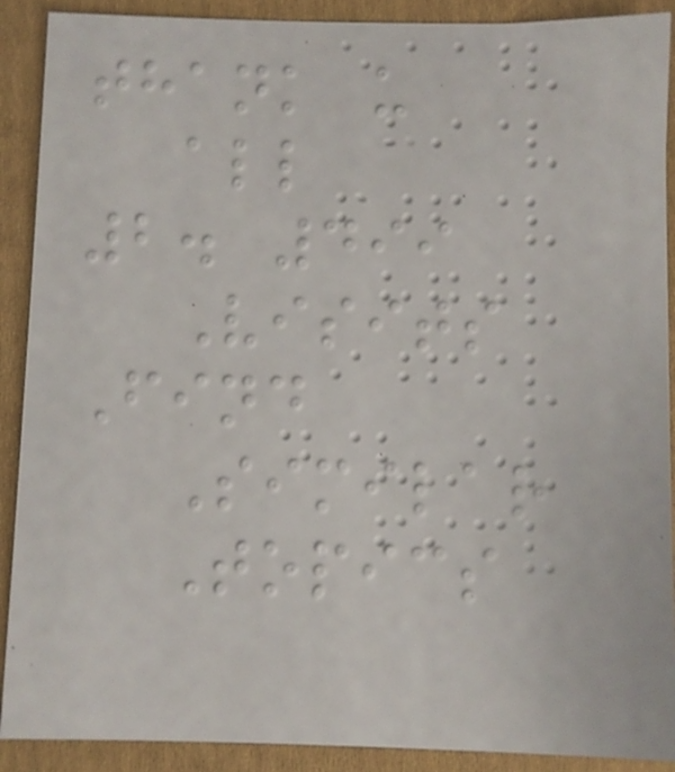thank u
all
2. 499
Visits
Find
Similar
Topics
